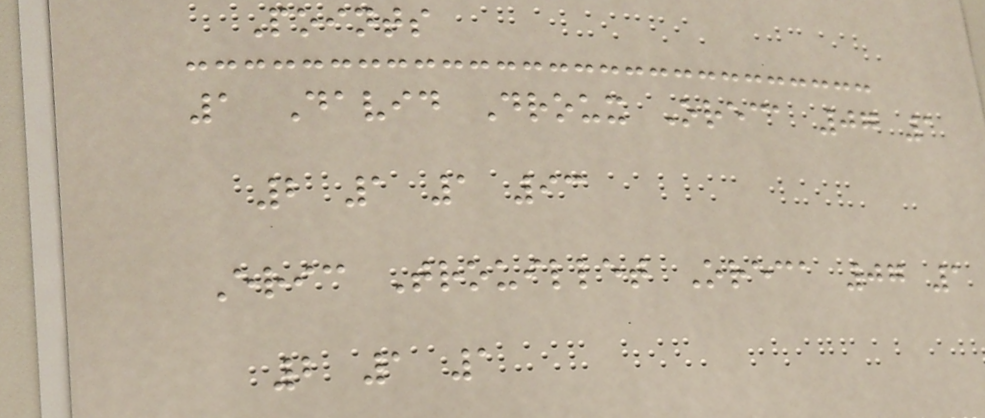Points
1 David Droux Oreca 07 1
2 1 1 93
Eric Trouillet Oreca 07 1
2 1 1
